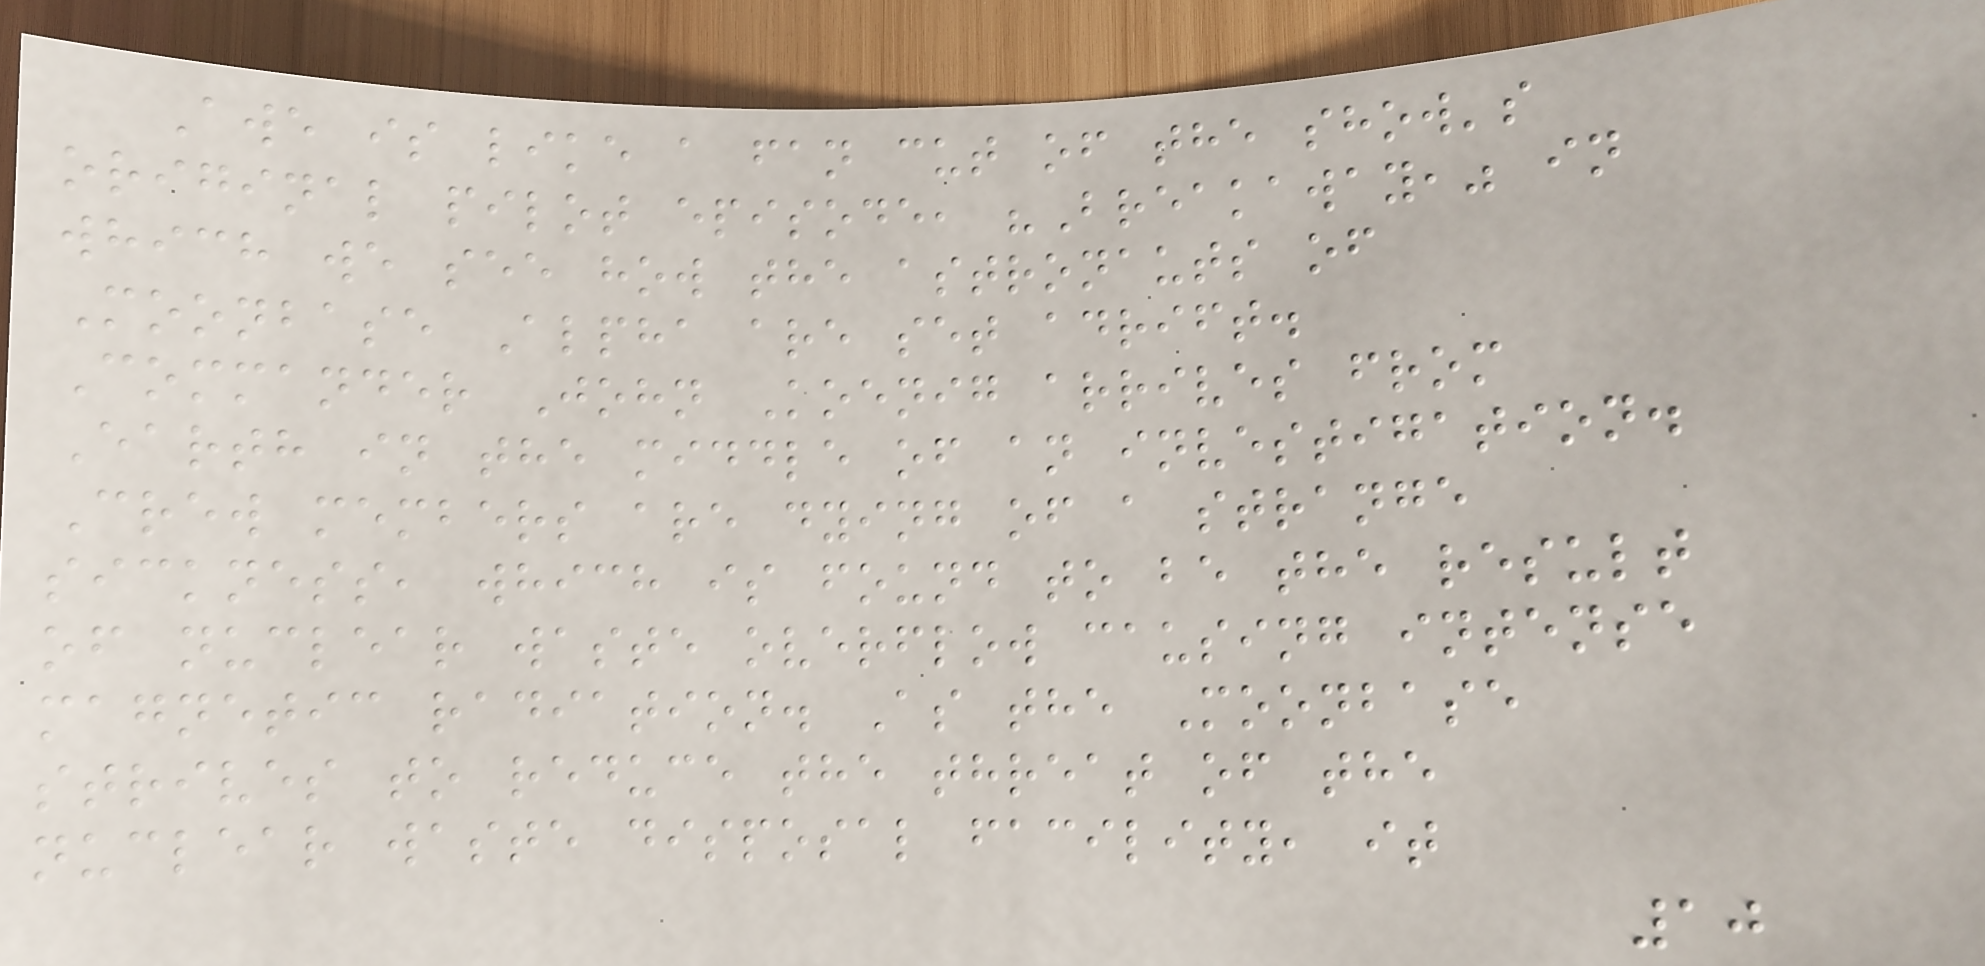Awe is like a fan cut of the show's
original pilot episode, "Breakaway," in
which we see how the astronauts of
Moonbase Alpha are set adrift.
Commander John Koenig arrives from
Earth in the middle of an investigation.
Crew members are dying of a strange
sickness, which is found to be the result
of nuclear waste overflow causing intense
magnetic radiation. As the Moonbase
strives to reduce the threat of the
nuclear waste disposal facility, it
10
